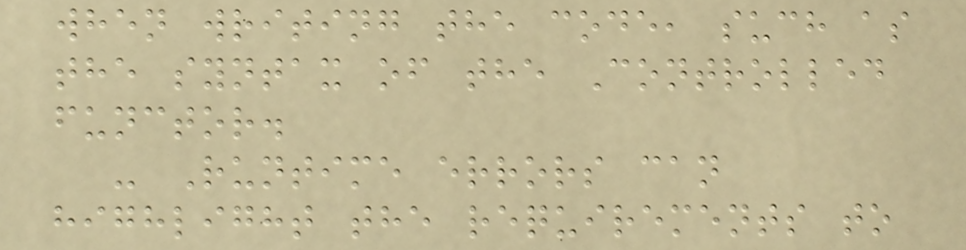when writing the code, such as
the syntax of the Controlled
functor.
- Runtime errors can
highlight the requirements to
